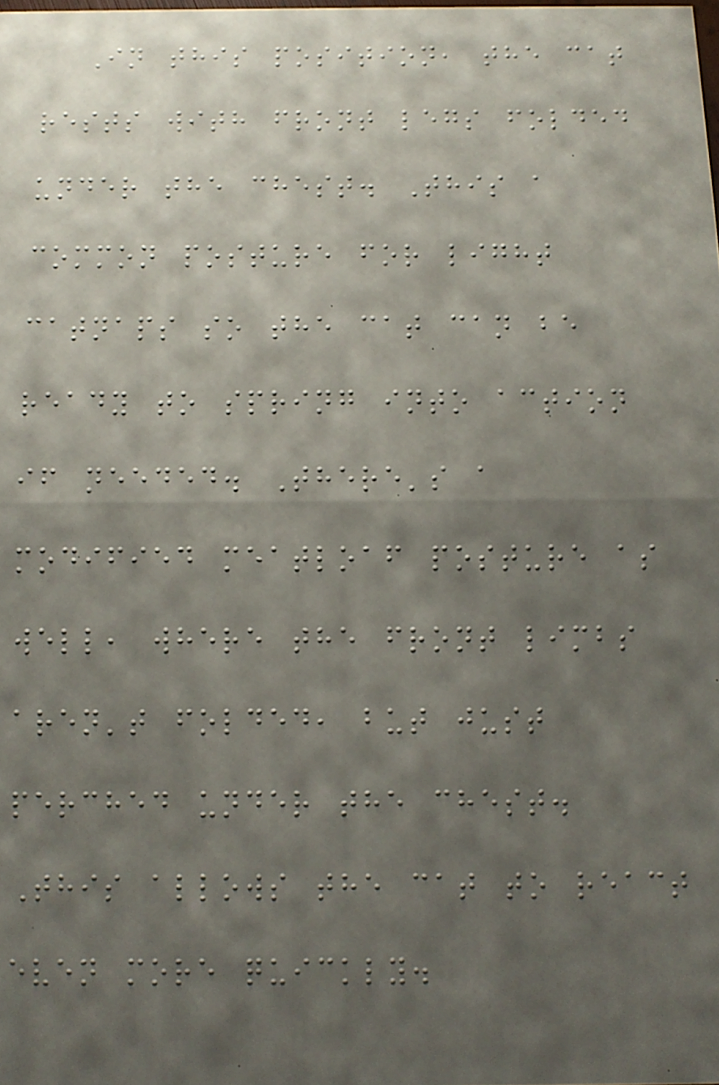In this position, the cat
rests with front legs folded
under the chest. This a
common posture for light
catnaps so the cat can be
ready to spring into action
if needed. There's a
modified meatloaf posture as
well, where the front limbs
aren't folded, but just
perched under the chest.
This allows the cat to react
even more quickly.
